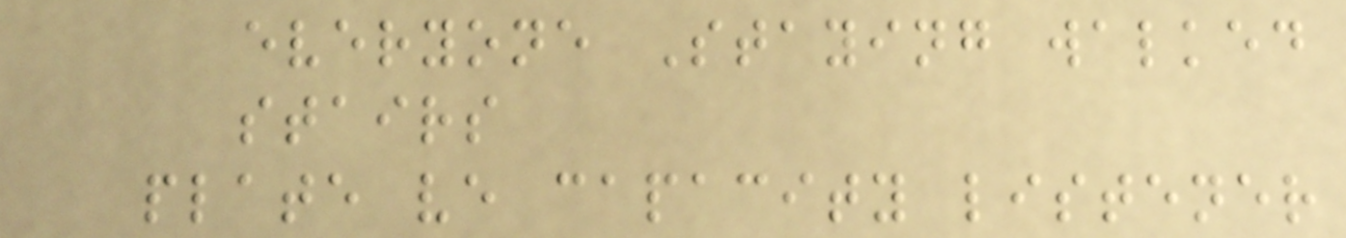everyone Staying walked
stairs
plate ve capacity listener
